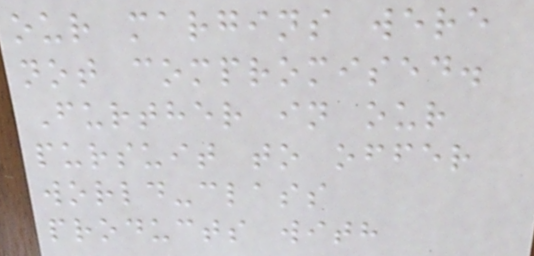our margins were
not compromised.
Further in our
pursuit to offer
world-class
products with
